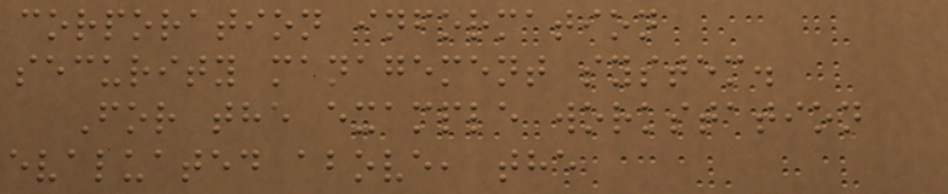corporation information
security management system.
For the example workstation
evaluated above, the
